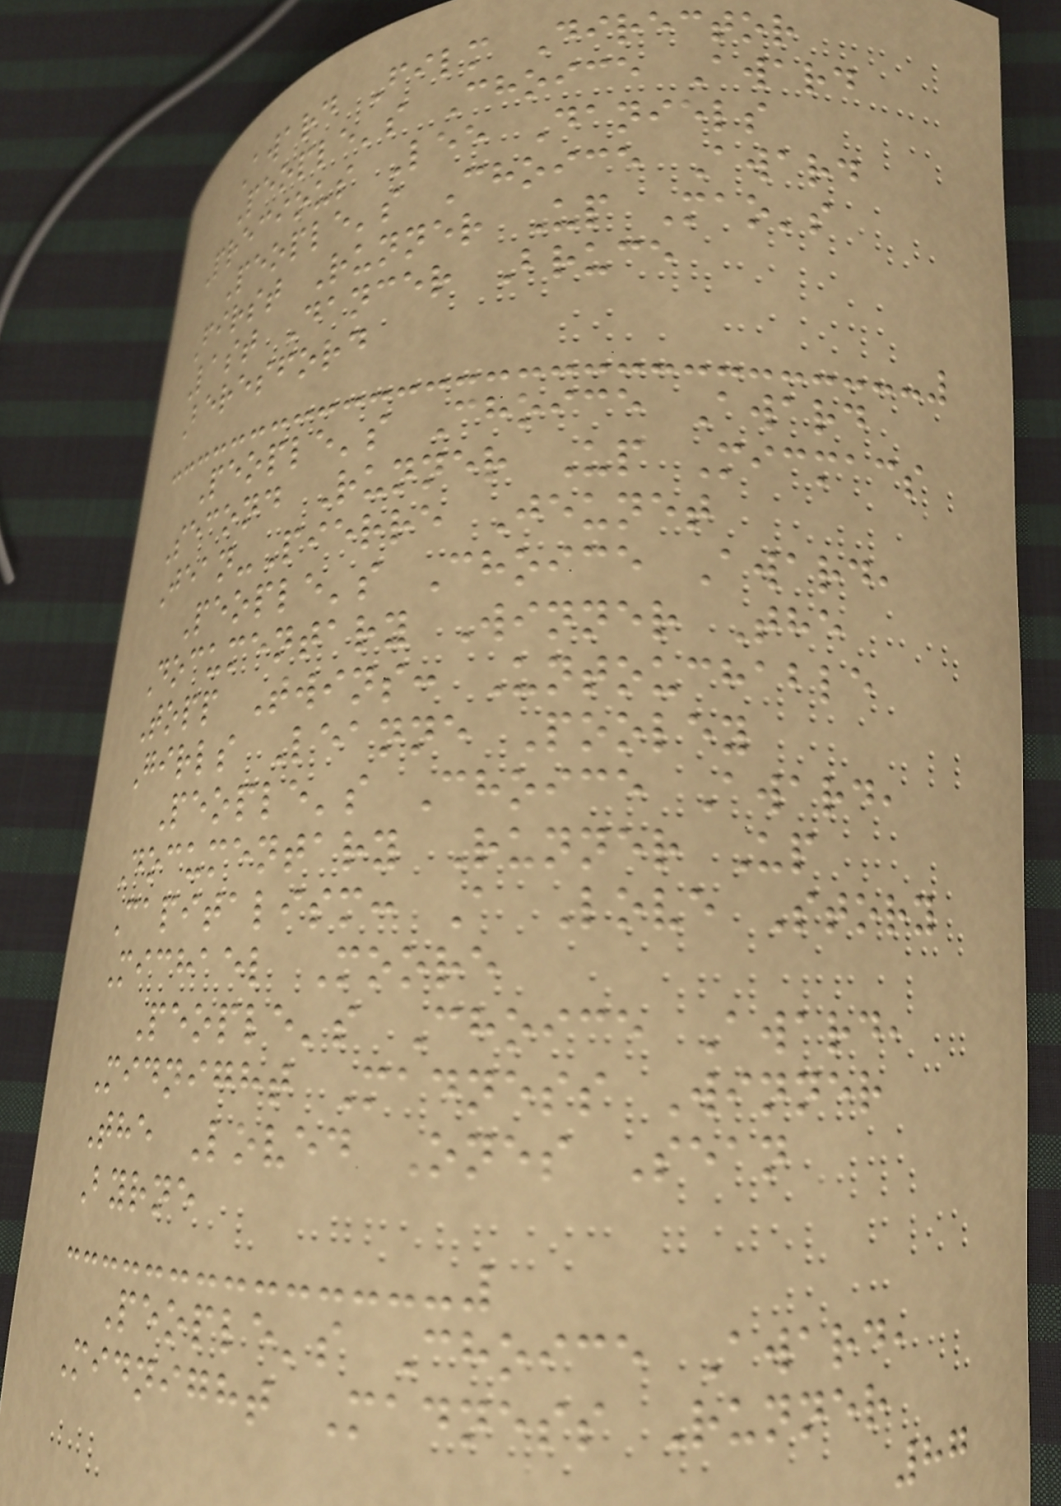Award Film Director
People's Choice Award
Precious Lee Daniels
People's Choice Award
First Runner Up Mao's
Last Dancer Bruce
Beresford
People's Choice Award
Second Runner Up Micmacs
Jean-Pierre Jeunet
People's Choice Award,
Documentary Winner The
Topp Twins: Untouchable
Girls Leanne Pooley
People's Choice Award,
Documentary Runner Up
Capitalism: A Love Story
Michael Moore
People's Choice Award,
Midnight Madness Winner
The Loved Ones Sean
Byrne
People's Choice Award,
Midnight Madness Runner
87
